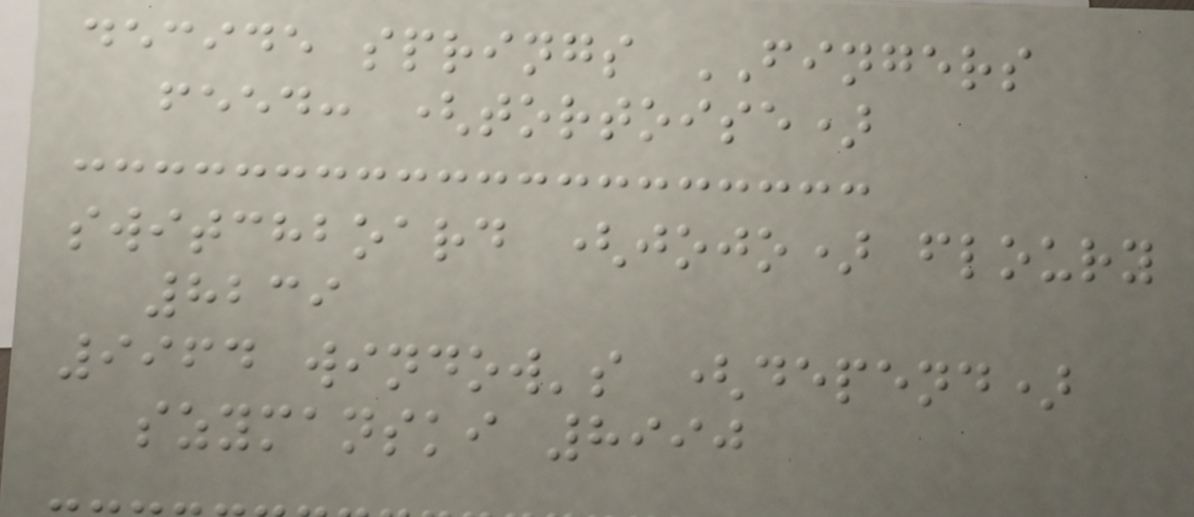decide springs FINGERS
feed: (tortoise)
switchboard (jojo) floury
8239
9964 window's (depend)
szymanski 8990
